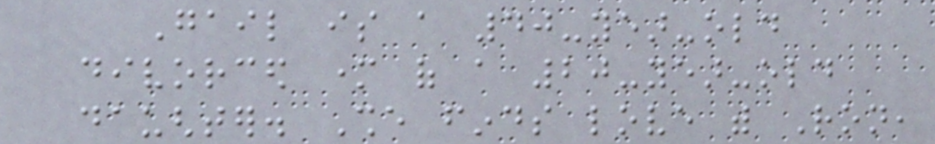Gail is a 40-year-old
divorced mother of a 20-year-old
daughter. She finds love with Ron,
